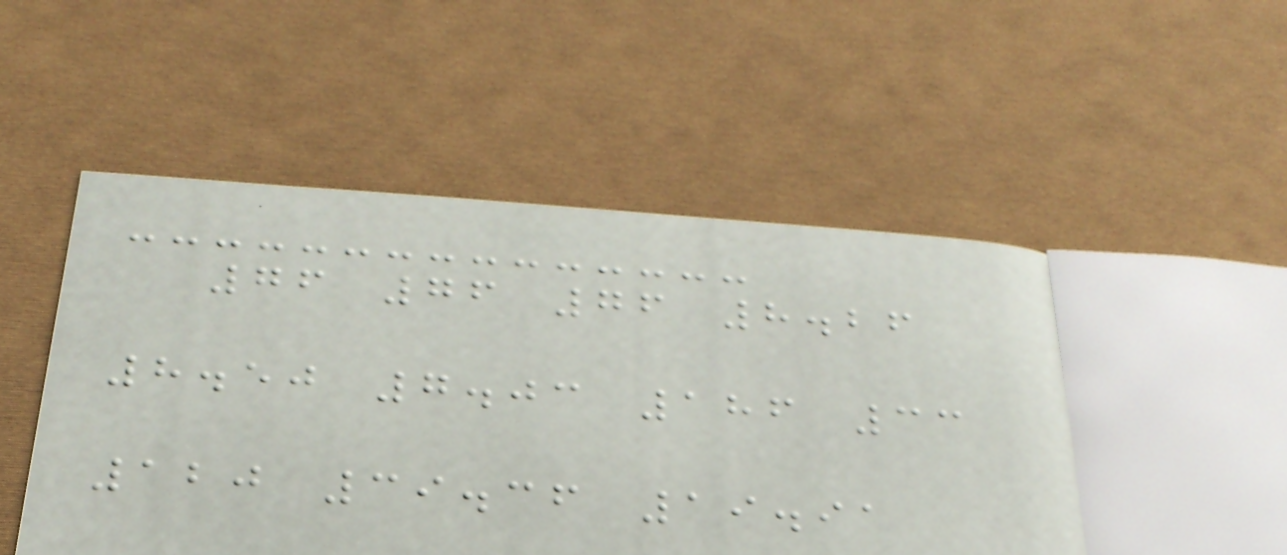76 76 76 8.26
8.50 7.03 186 33
120 39.36 19.91
